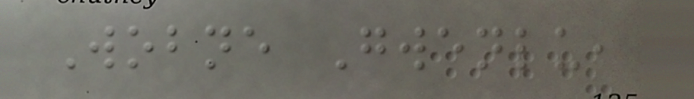Wobne Gwenlu,
